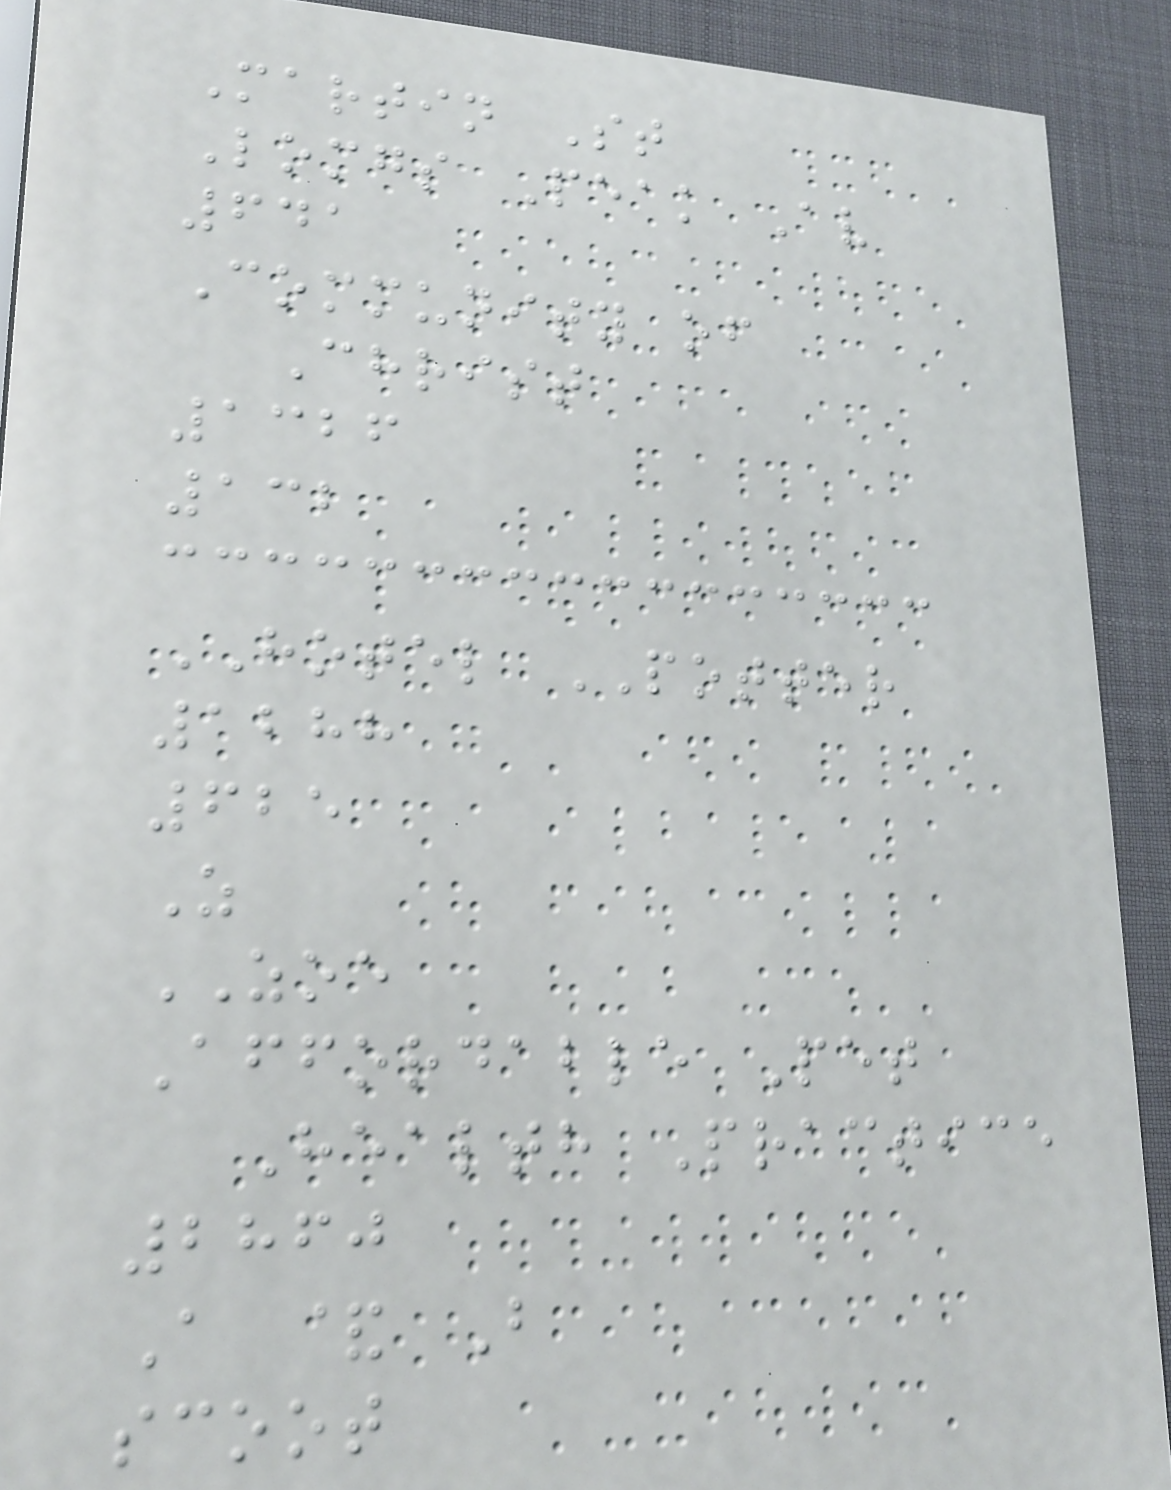Martin St
Lomgs Peak Av
641
Community of
Christ
1326
132
HOTEL POTTER
1288
625
Z
ZOE
Affordable Pet
Health Practice
2860
A & B
scoot
